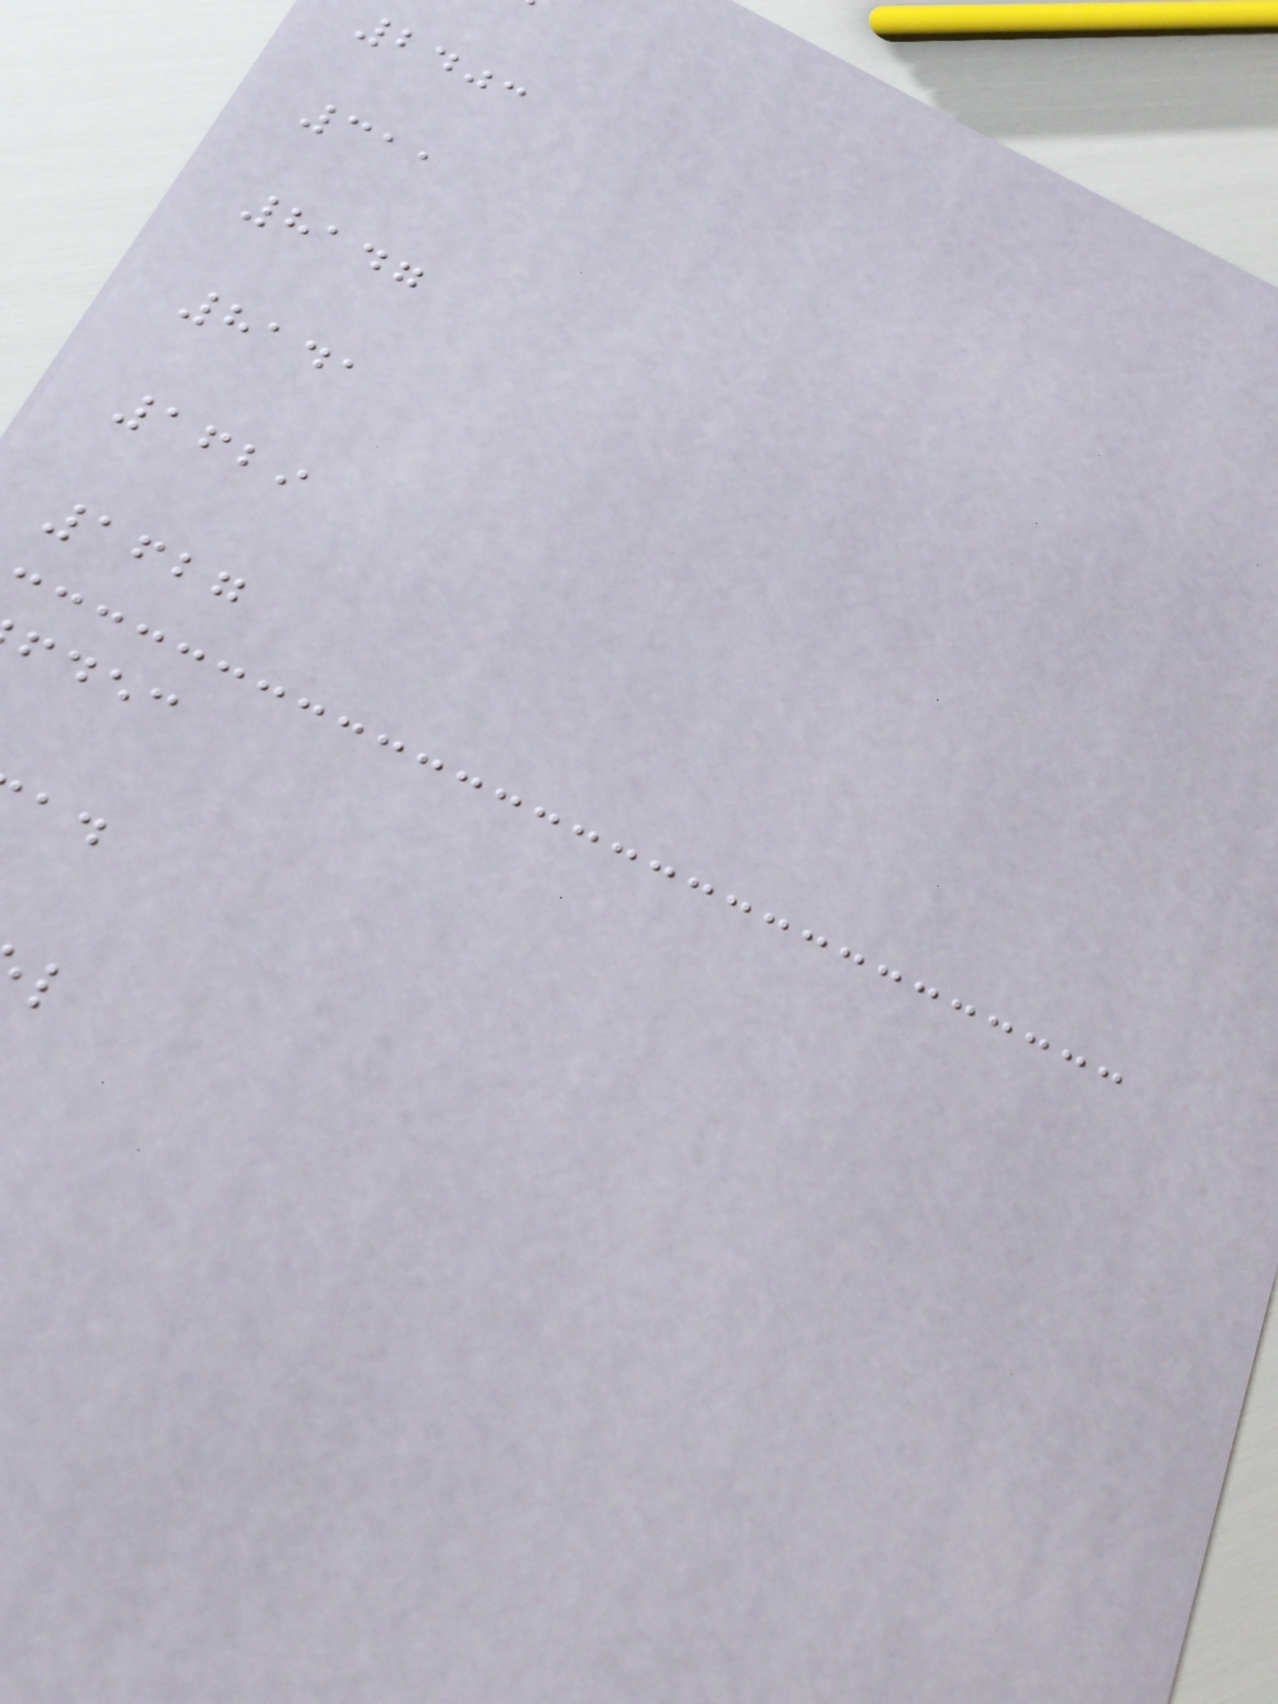2403
311
8147
8141
1629
1627
fdec
